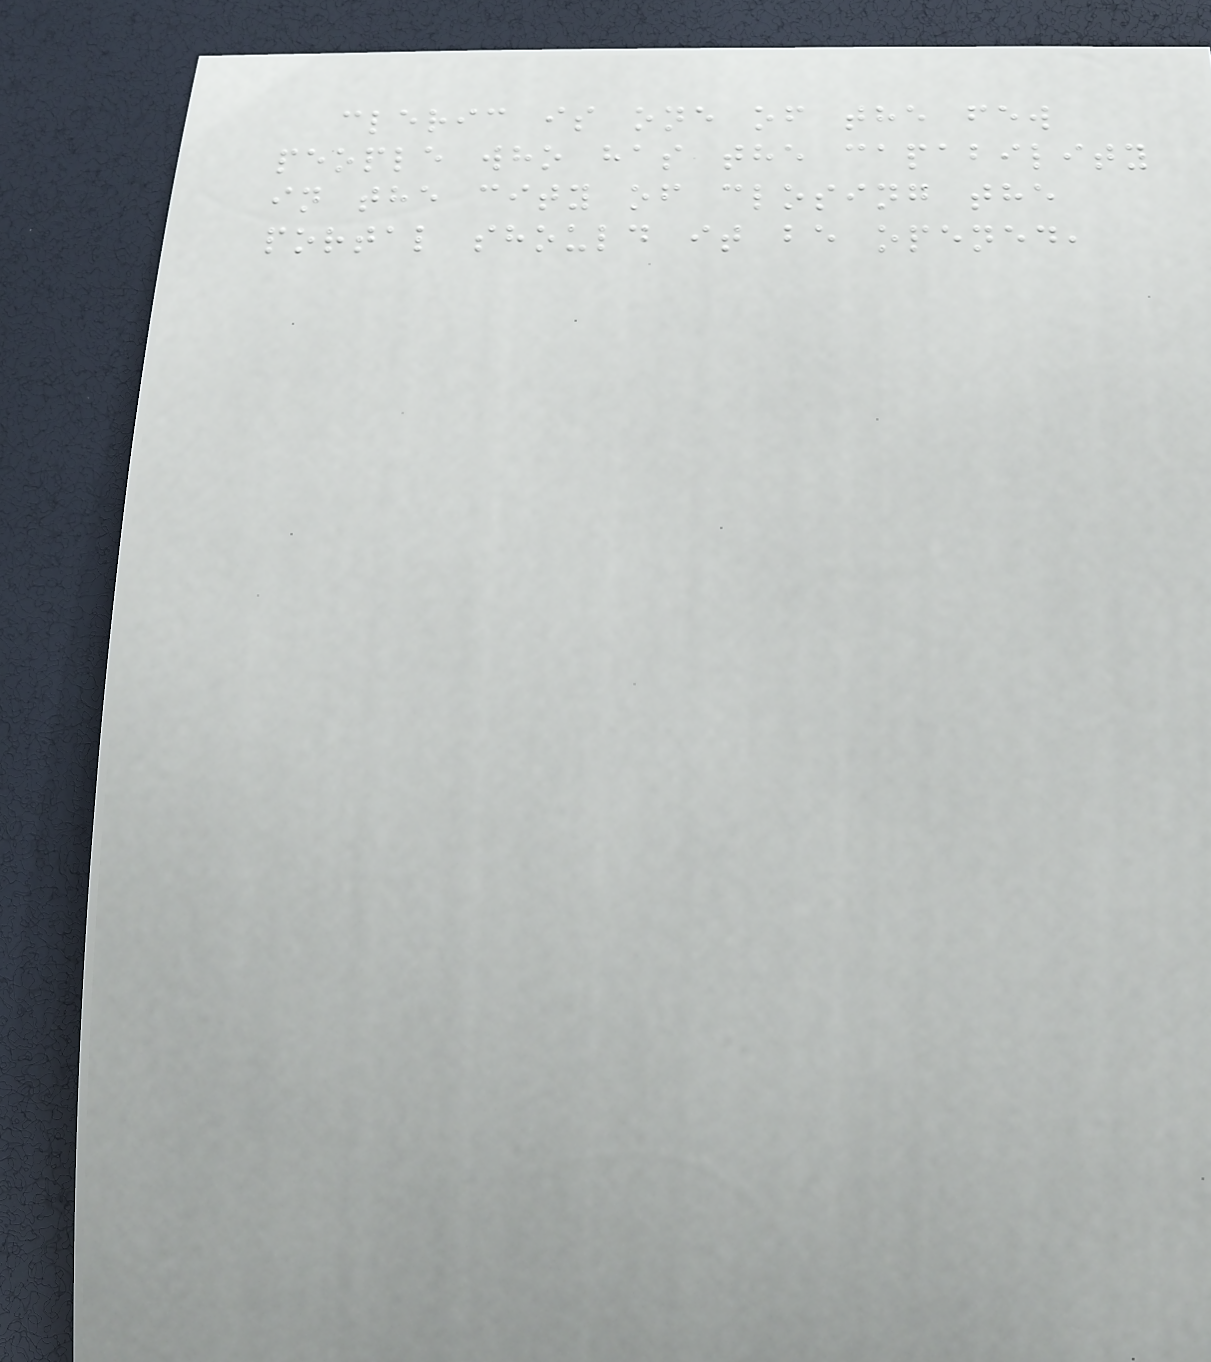cleric is one of the few
people who has the capability
in the city of closing the
portal should it be opened,
